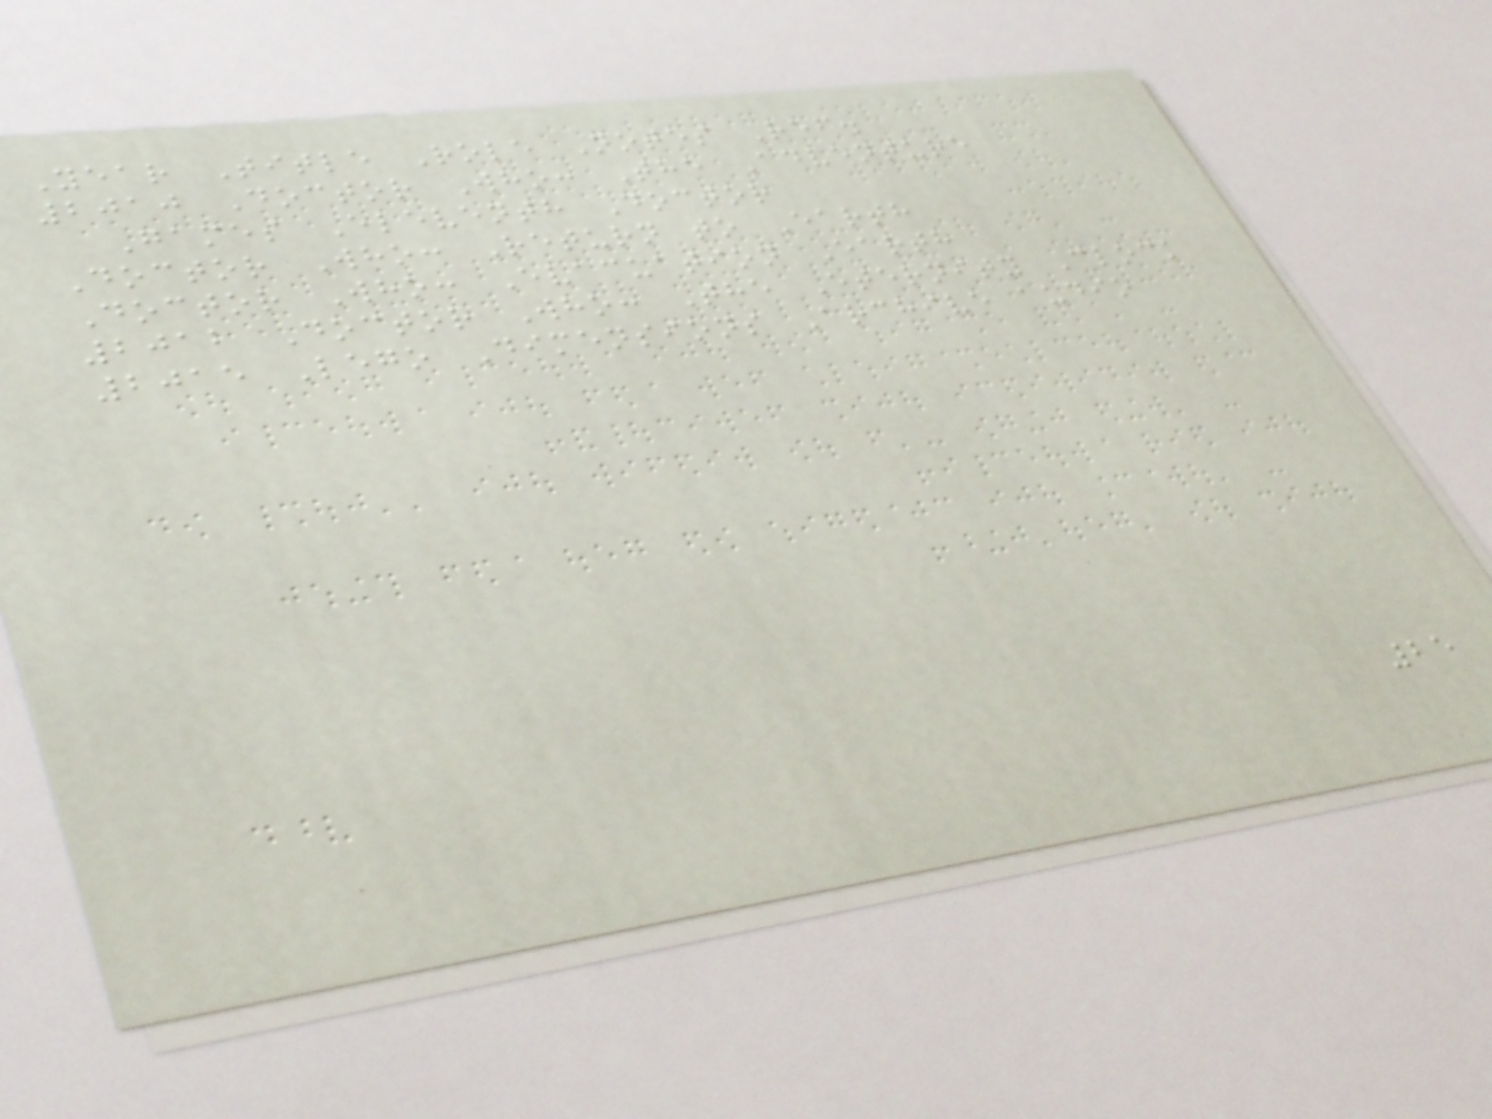Year Title Role Notes Ref.
2010 Doctor Who: The Adventure
Games Eleventh Doctor
Doctor Who: Return to Earth
Doctor Who: Evacuation Earth
2012 Doctor Who: The Eternity Clock
2015 Lego Dimensions Archive audio
25
